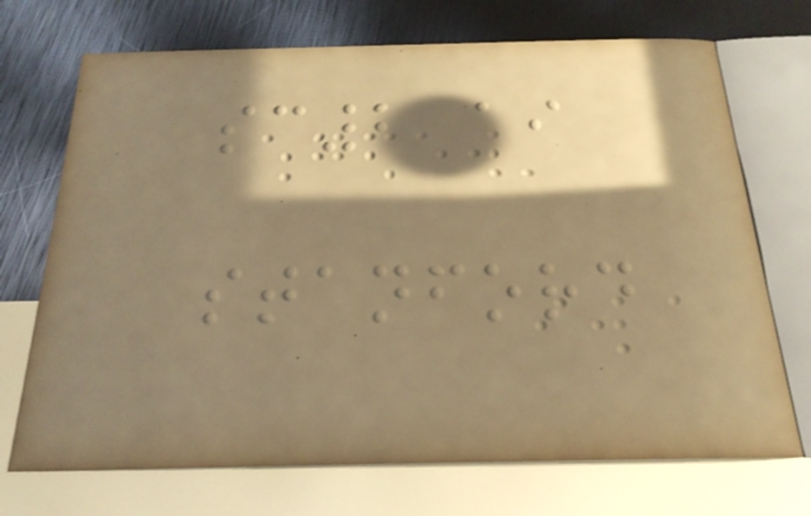sc2 ai
stanford
